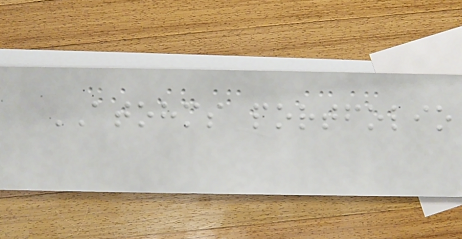ATOHMS portfolio
